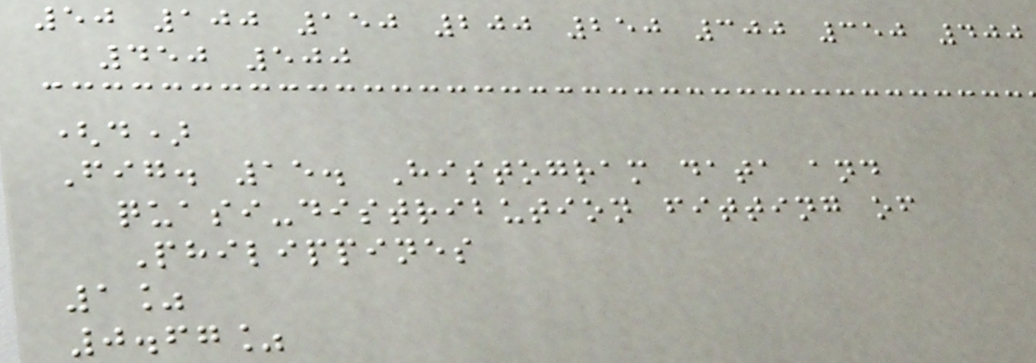50 100 150 200 250 300 350 400
450 500
(d)
Fig. 15. Histogram data and
quasi-distribution fitting of
Philippines
1%
0.67%
